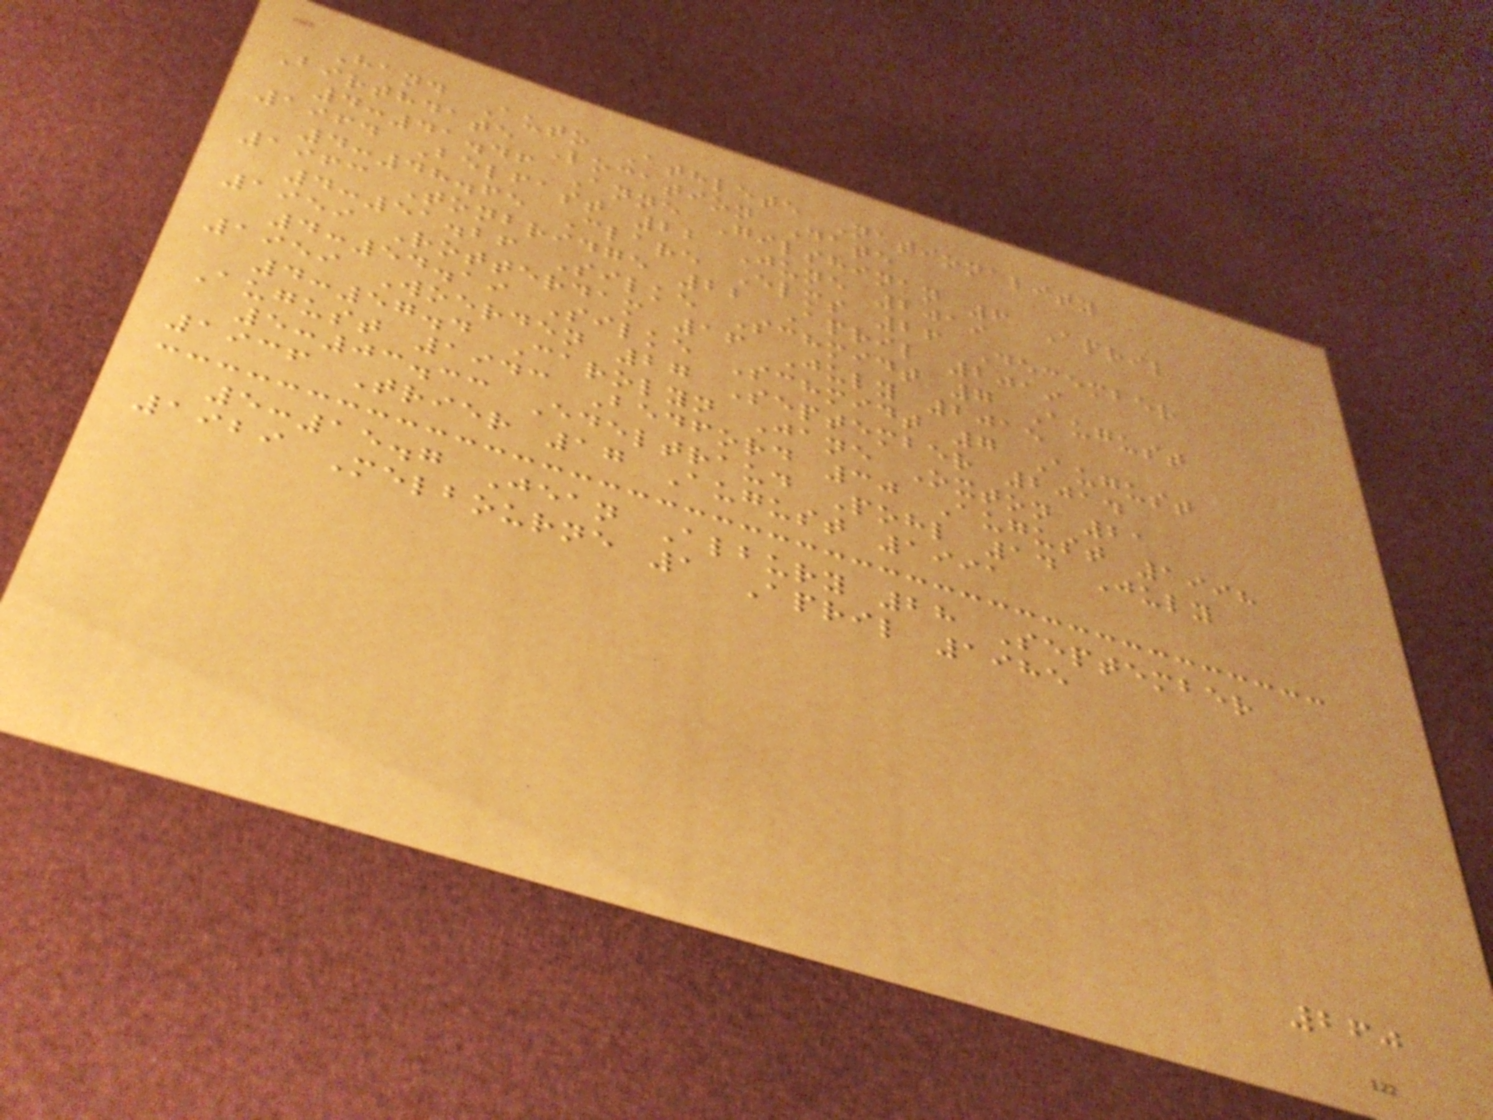Hand Auto Athlete Nationality
Birthdate Location Date
4:41.46 Anne Gilshinan 6 April
1964 Belfast 22 June 2019
4:48.65 Clare Elms 26 December
1963 Tonbridge 22 April 2019
4:51.26 Silke Schmidt 7 August
1959 Rotterdam 16 July 2015
4:54.19 Silke Schmidt 7 August
1959 Woerden 27 September 2014
4:57.4 Carolyn Jane Oxton 21
August 1943 Bedford 30 August 1998
5:03.33 Edeltraud Pohl 14 July
1936 Trier 17 August 1991
5:15.7 Jean Albury 28 September
1929 Melbourne 1 April 1985
260
